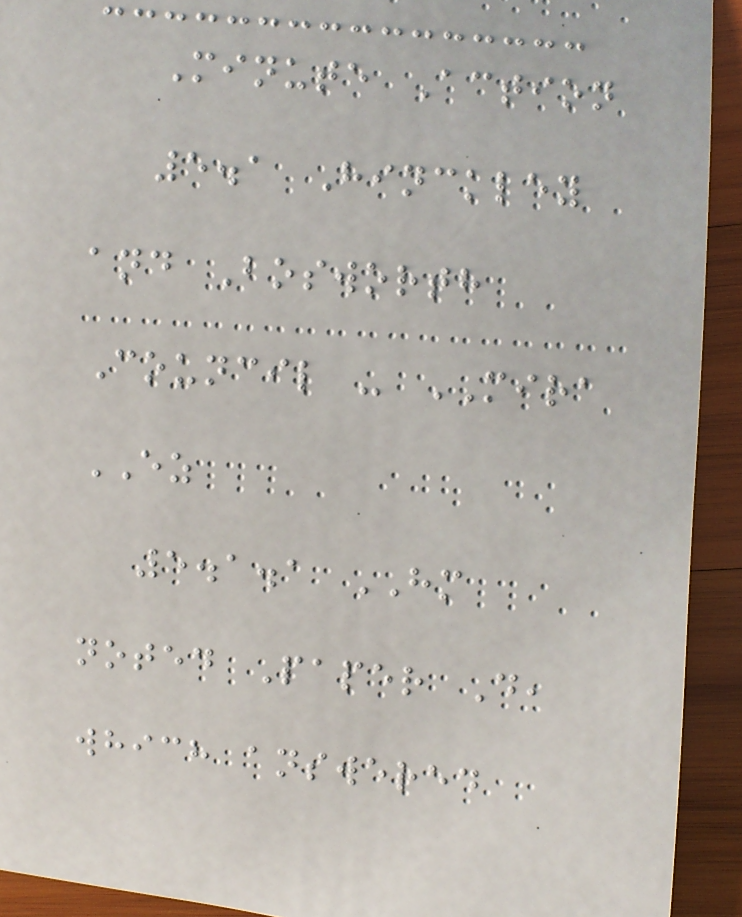Minute Action
5.1 Hinckley
and Bosworth
Council - MIRA
EZ
5.1.1 HM
noted Paper D,
which answered
